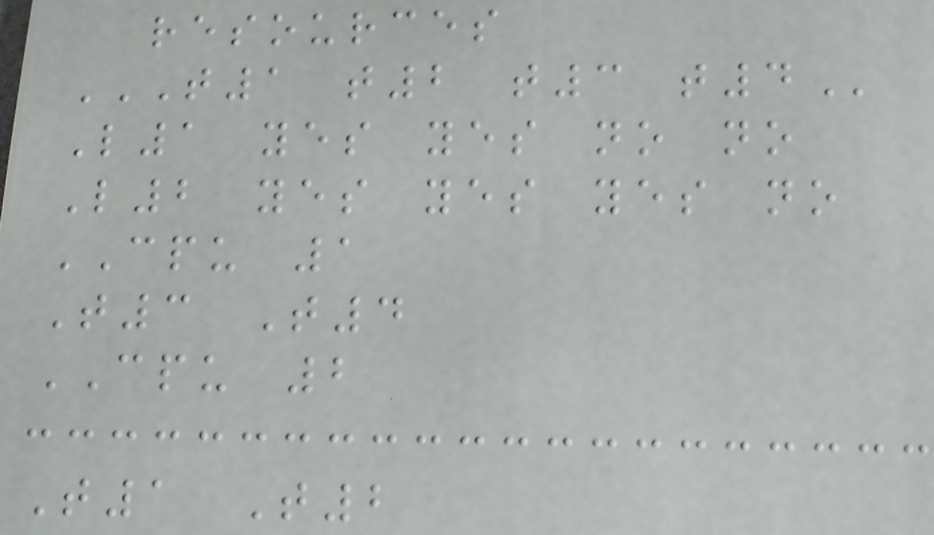resources
T1 T2 T3 T4
L1 yes yes no no
L2 yes yes yes no
CPU 1
T3 T4
CPU 2
T1 T2
